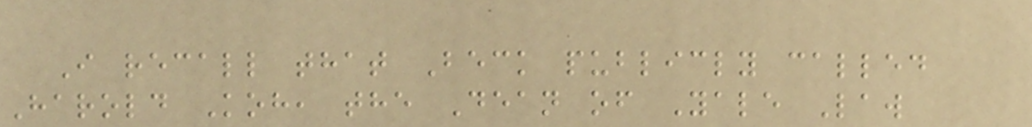I recall that Beck publicly called
Harold Koh, the Dean of Yale Law
